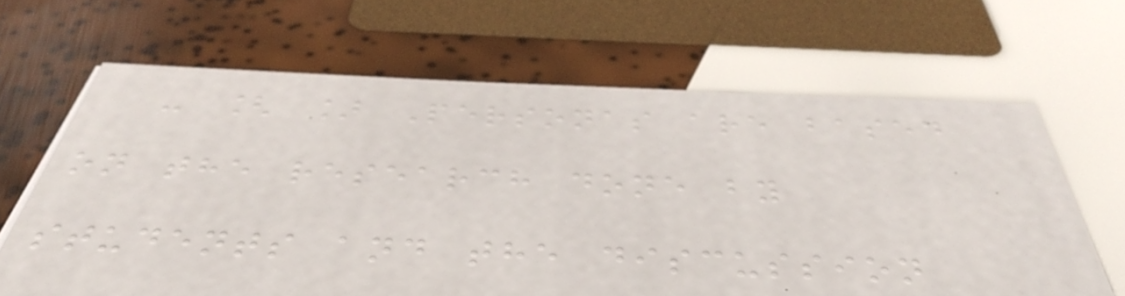- [ ] Personas are based
on the research done by
students and the discussion
